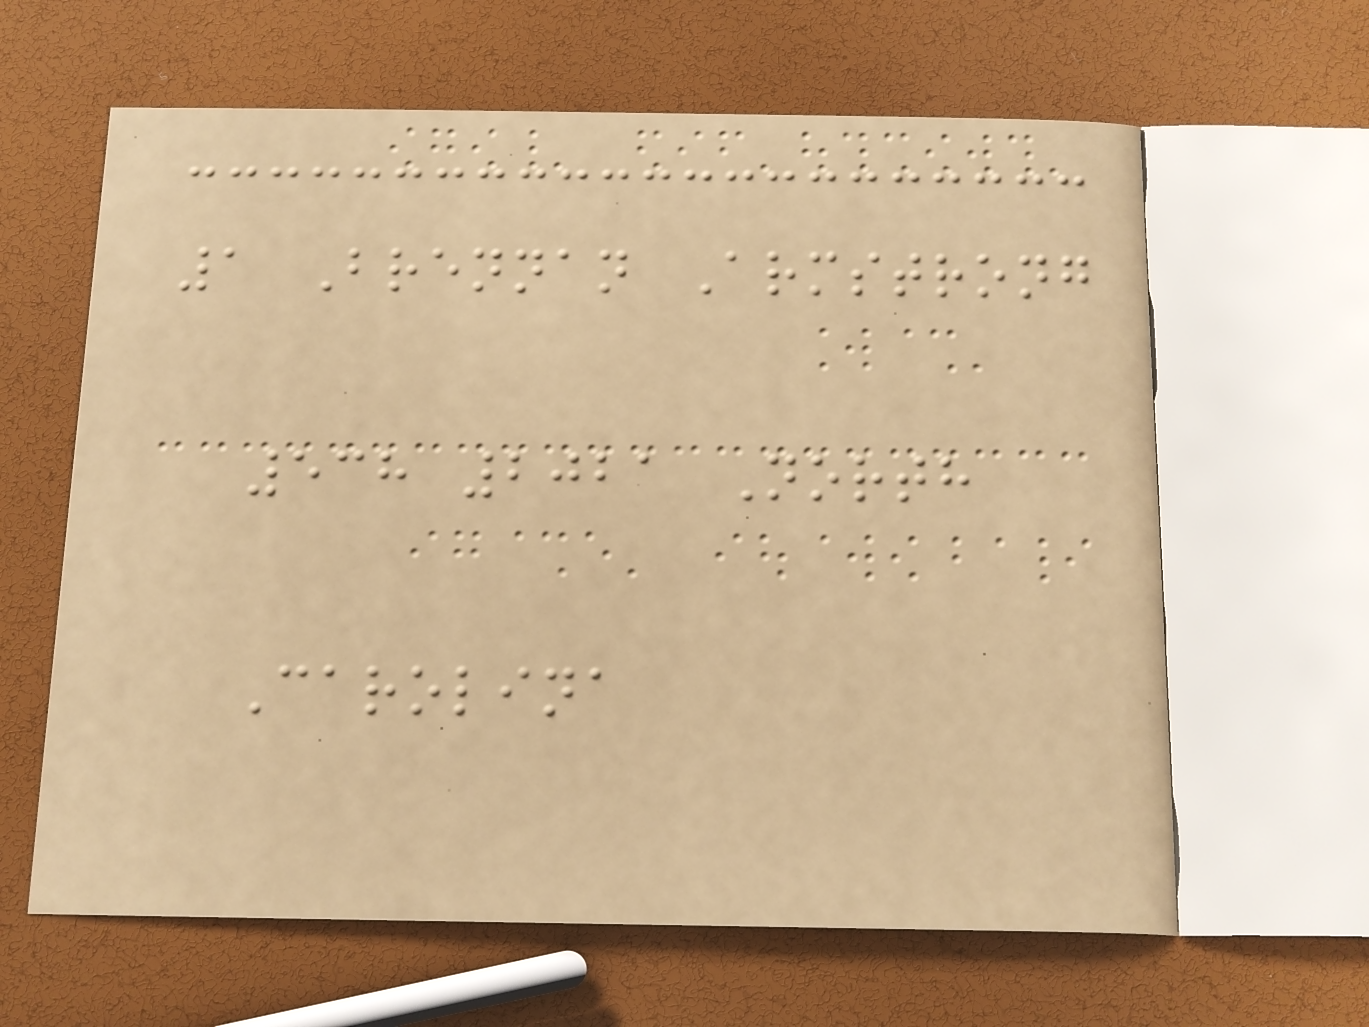1 Brennan Armstrong
538 2021 North
Carolina
